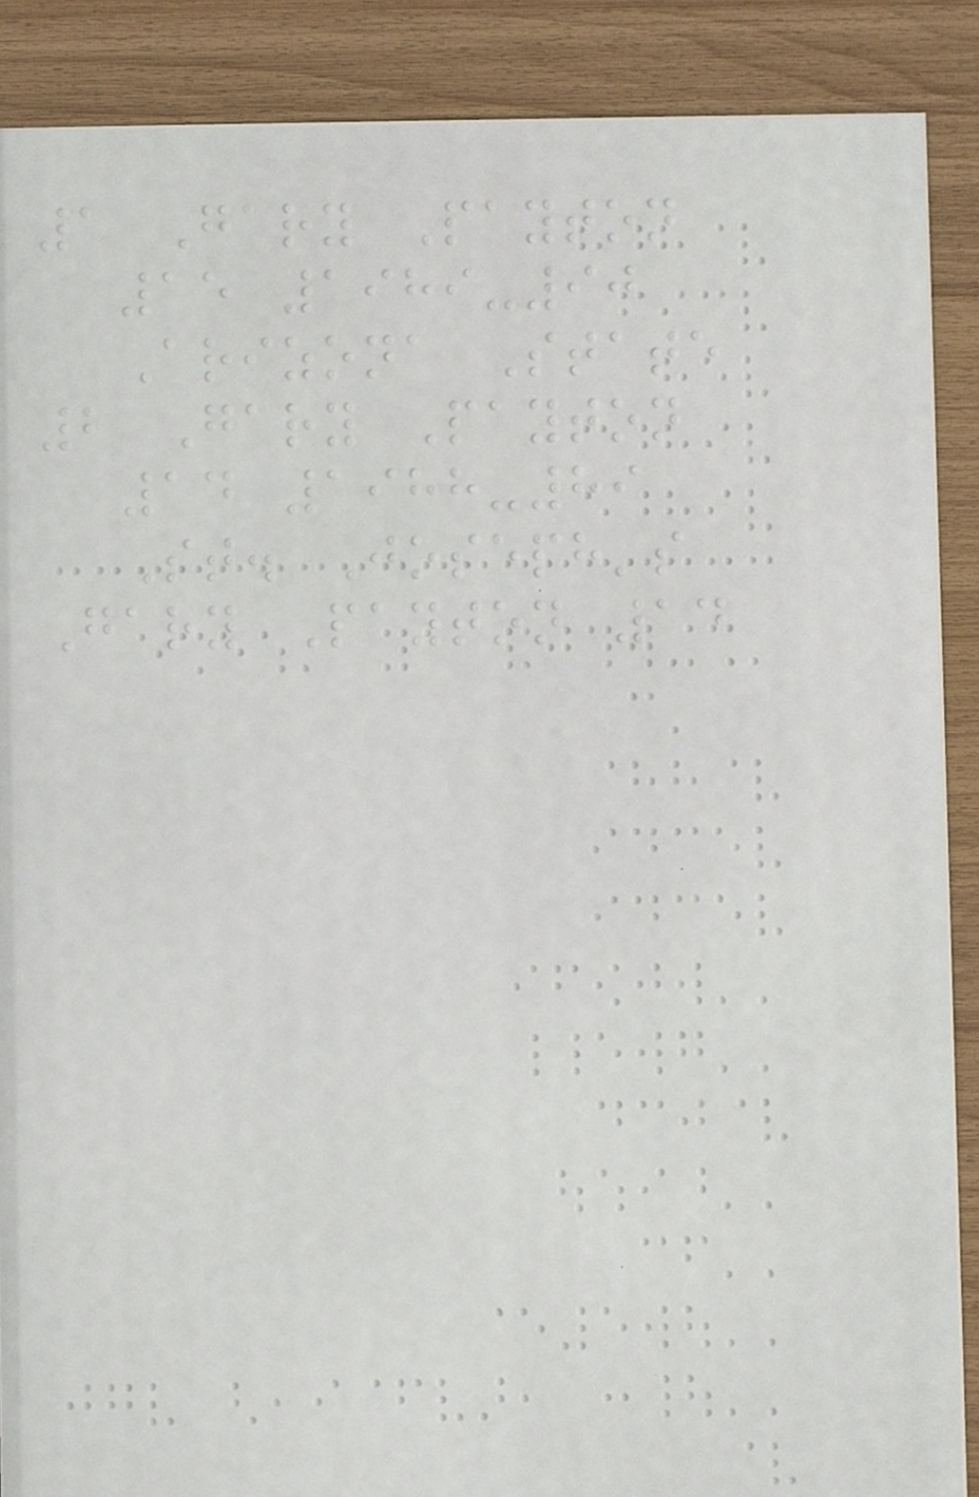1 Gary Payton
15 1989-90
Arizona State
2 Gary Payton
14 1988-89
St. Joseph's
Gary Payton 14
